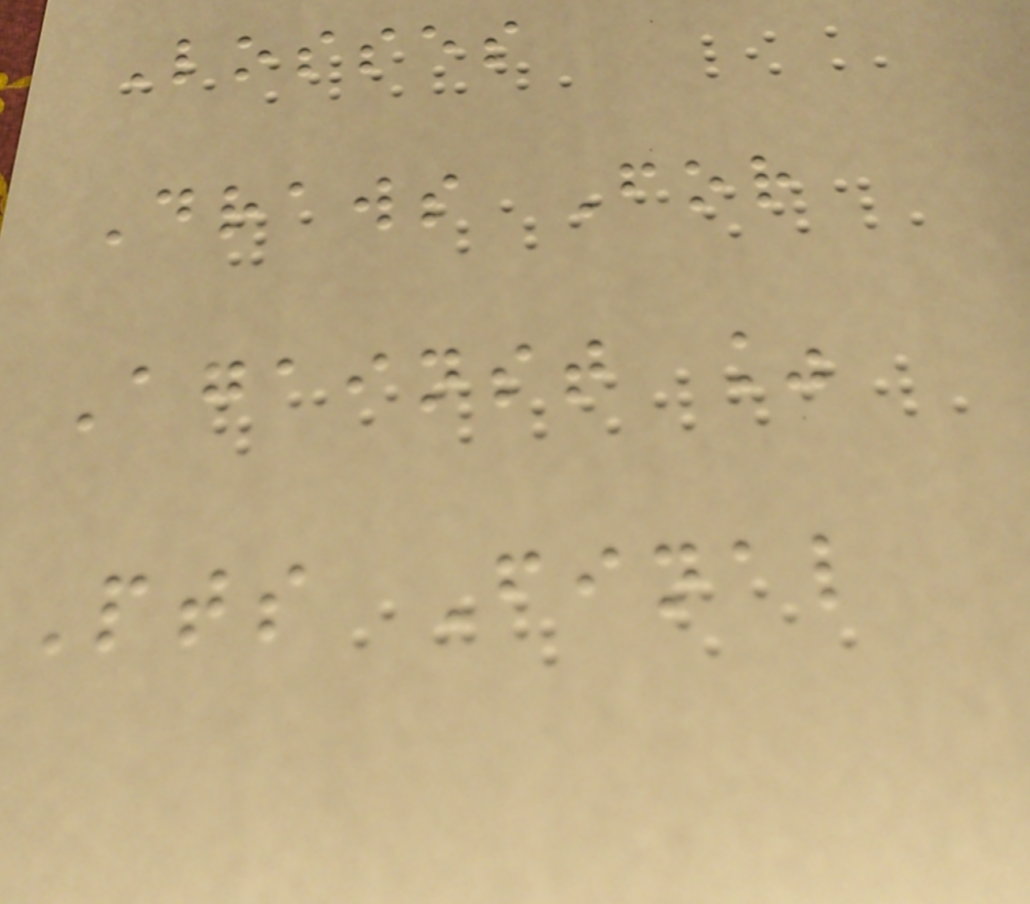Losses
Draws For
Against %
Pts Final
